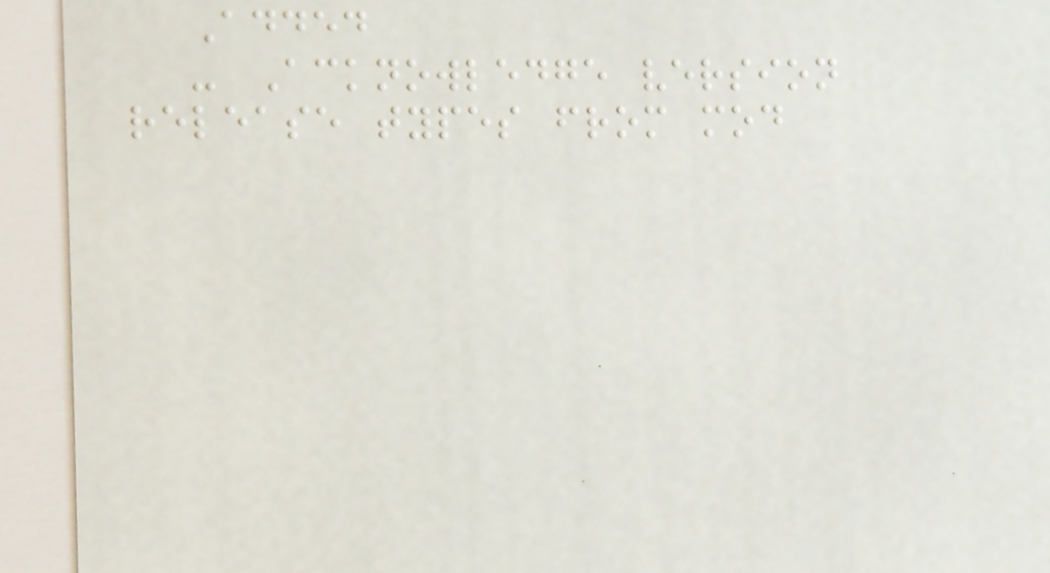Added
- Acknowledge version
release types from mod
